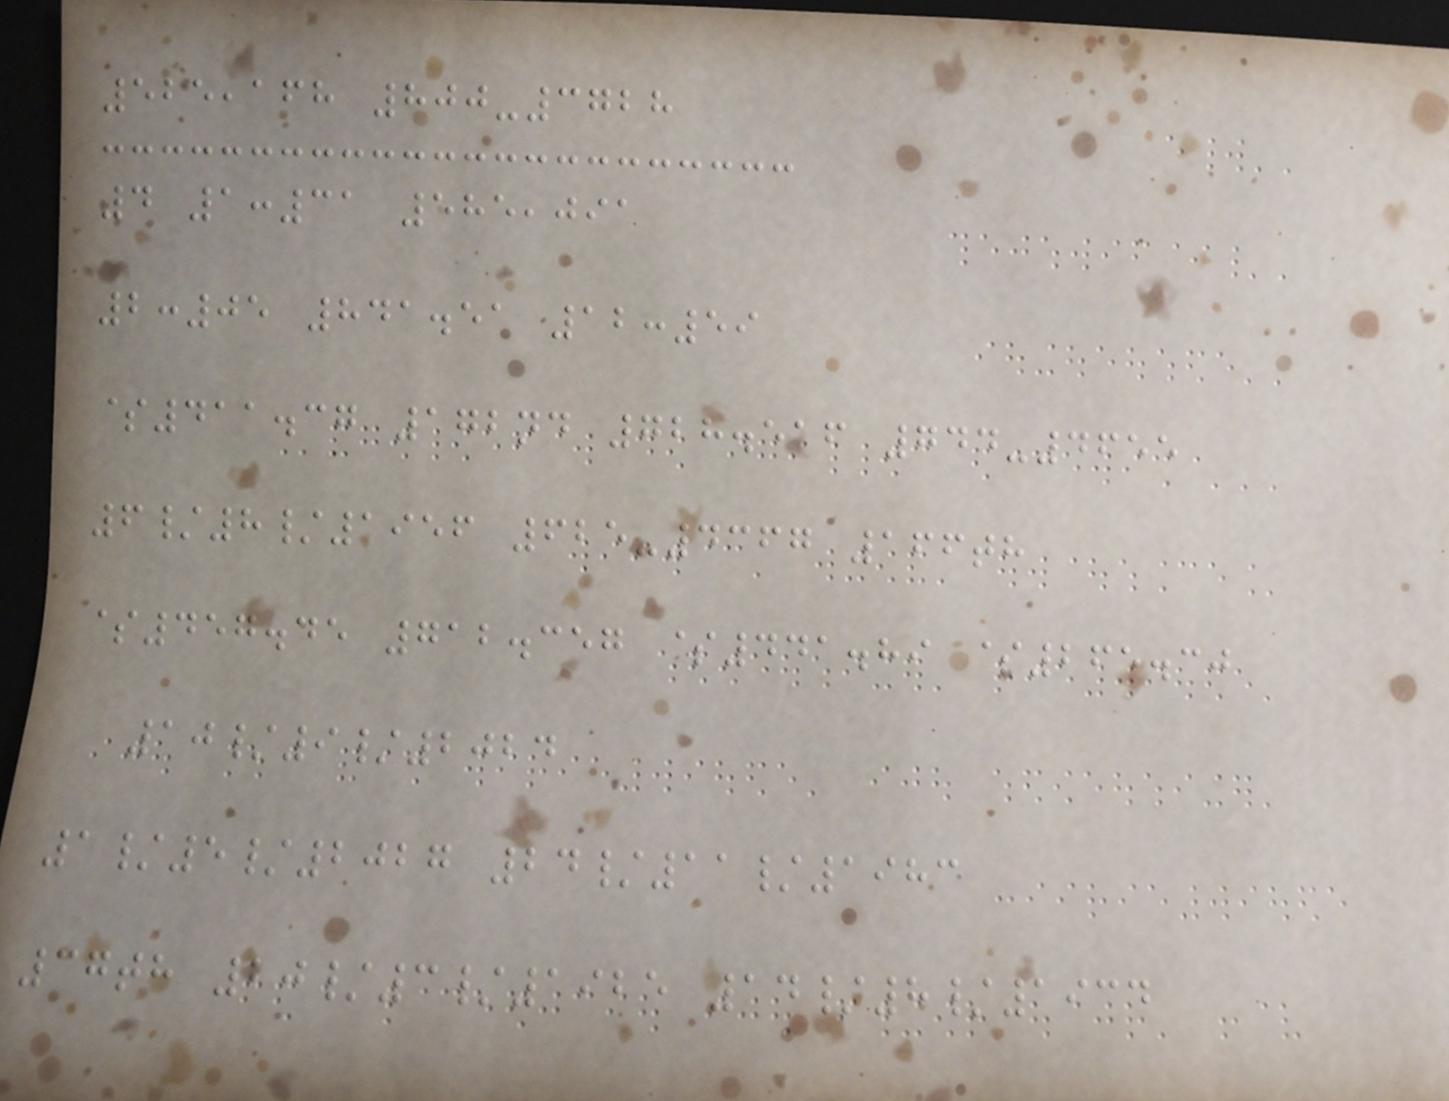525,168 800-3728
4 1:31 585,091
2:05 841.51 12:59
$411.37 172nd 728.516 744-4655
6/8/1956 625-4367 166th
$457.45 712.357 $441.89 $265.30
10/9/2024
1/5/2027 24/11/1983
37th 20/3/1925 14/8/1934
